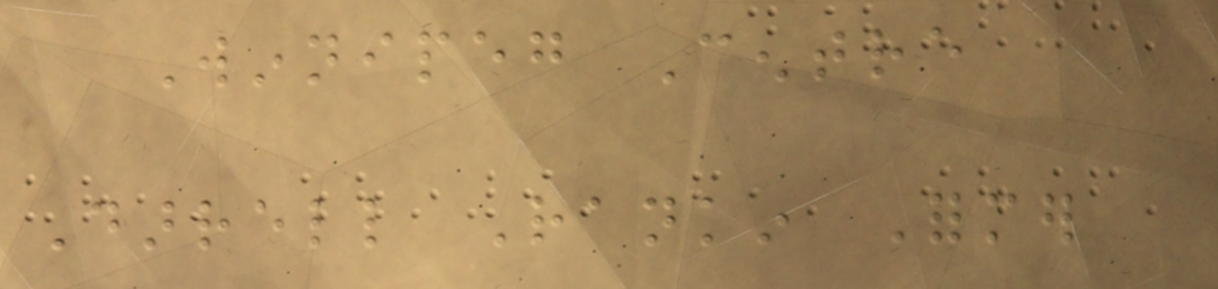Winnipeg Centre
Darrell Rankin Former
